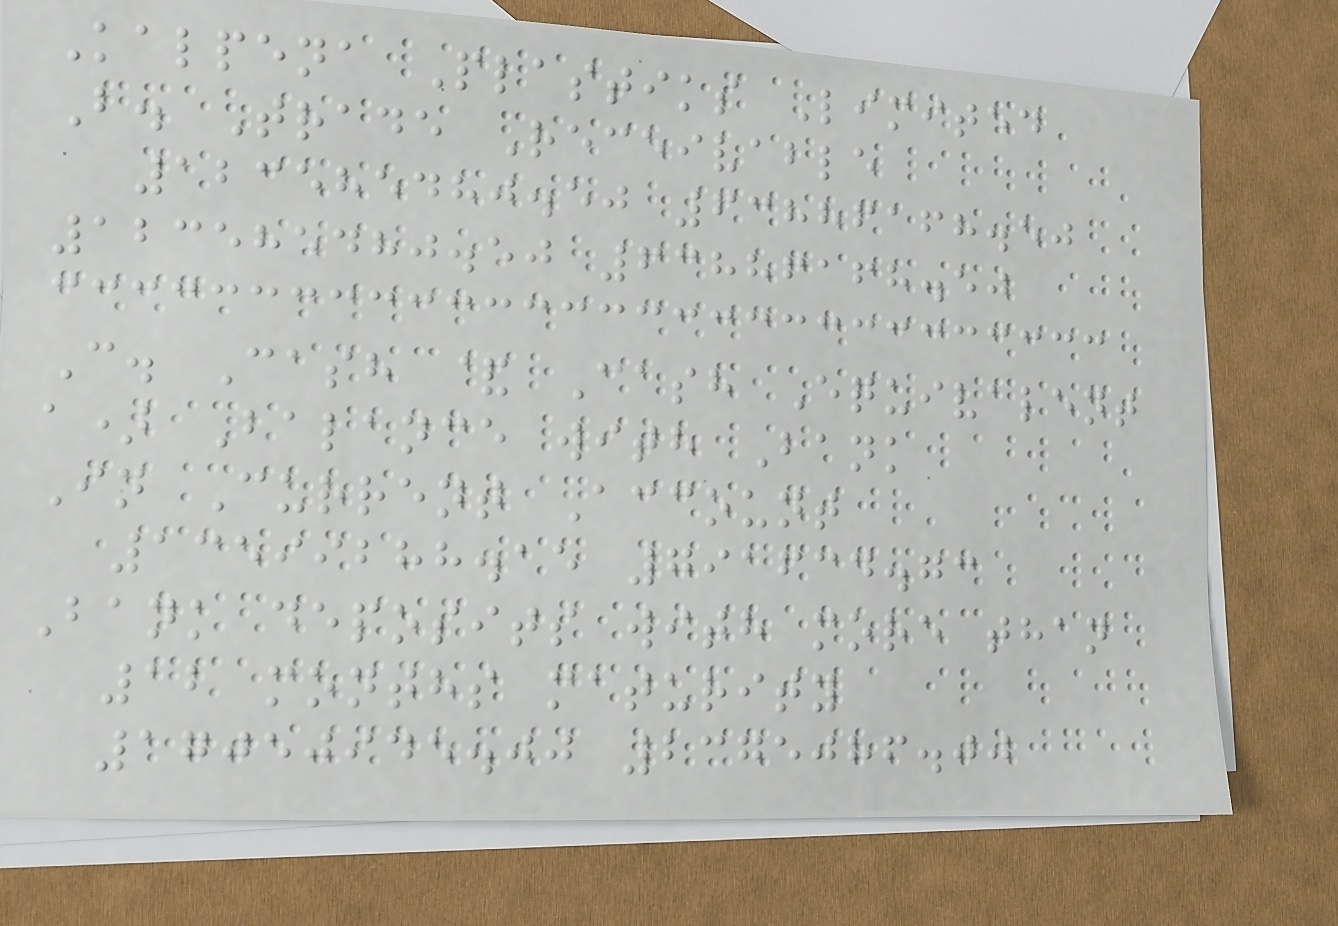Kalpena Plastiks Limited
B. Trade Receivable
123585480.50 63886168.50
123585480.50 63886168.50
C. Cash & Cash Equivalent
a) Balance with Bank
In Current Account
13599288.15 791634.73
Bank deposits with more than
12 months maturity
17050945.00 2375086.00
